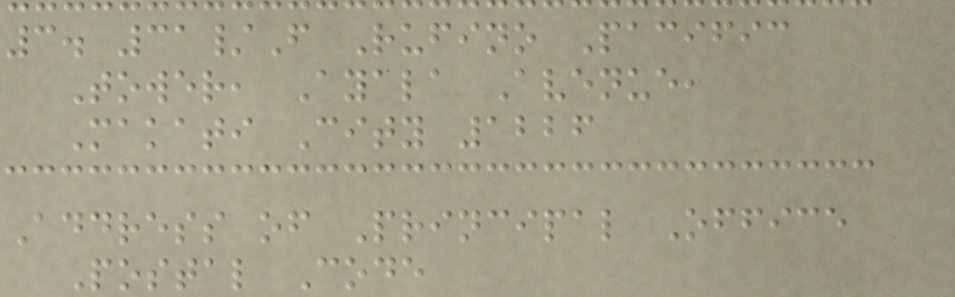3. 31/F Rufino Pacific
Tower, Ayala Avenue,
Makati City 1226
Address of Principal Office
Postal Code
